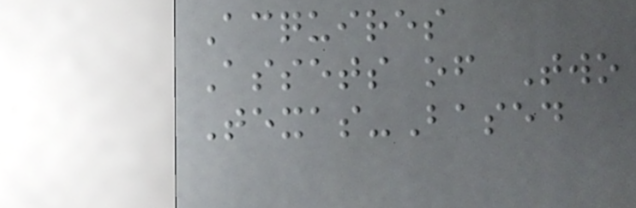Acquires
Assets of Two
Texas-Based
